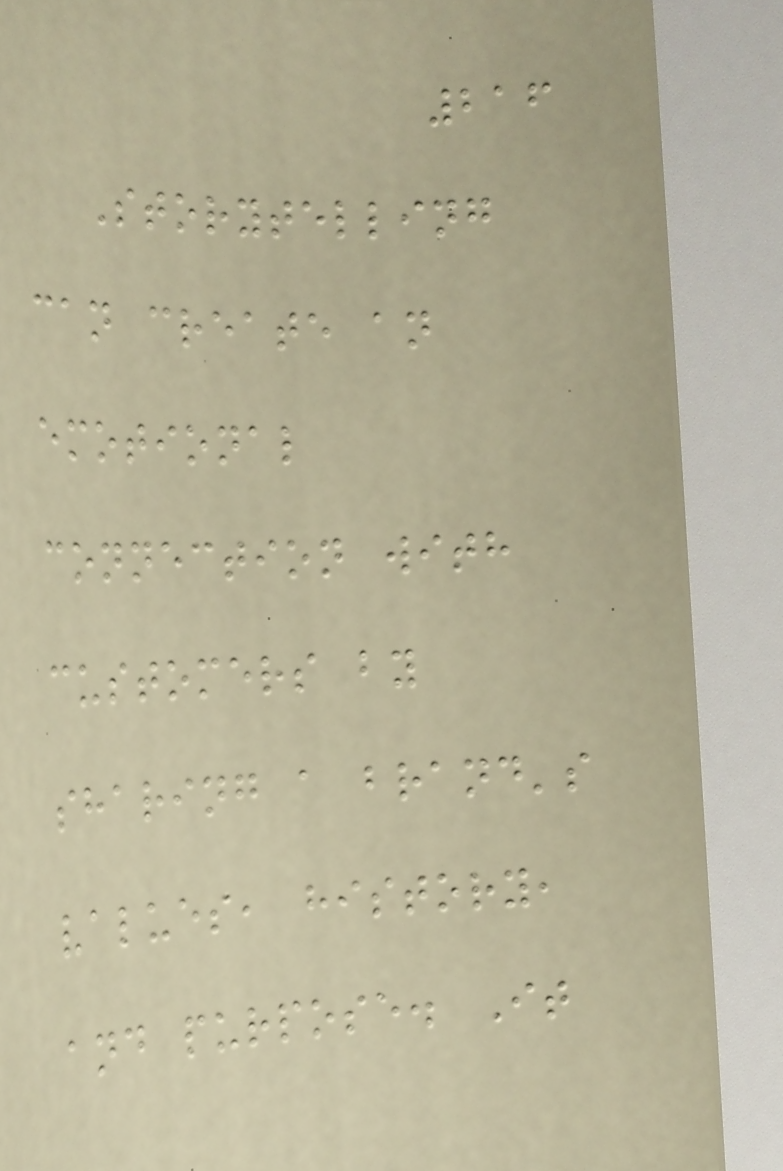216
Storytelling
can create an
emotional
connection with
customers by
sharing a brand's
values, history,
and purpose. It
